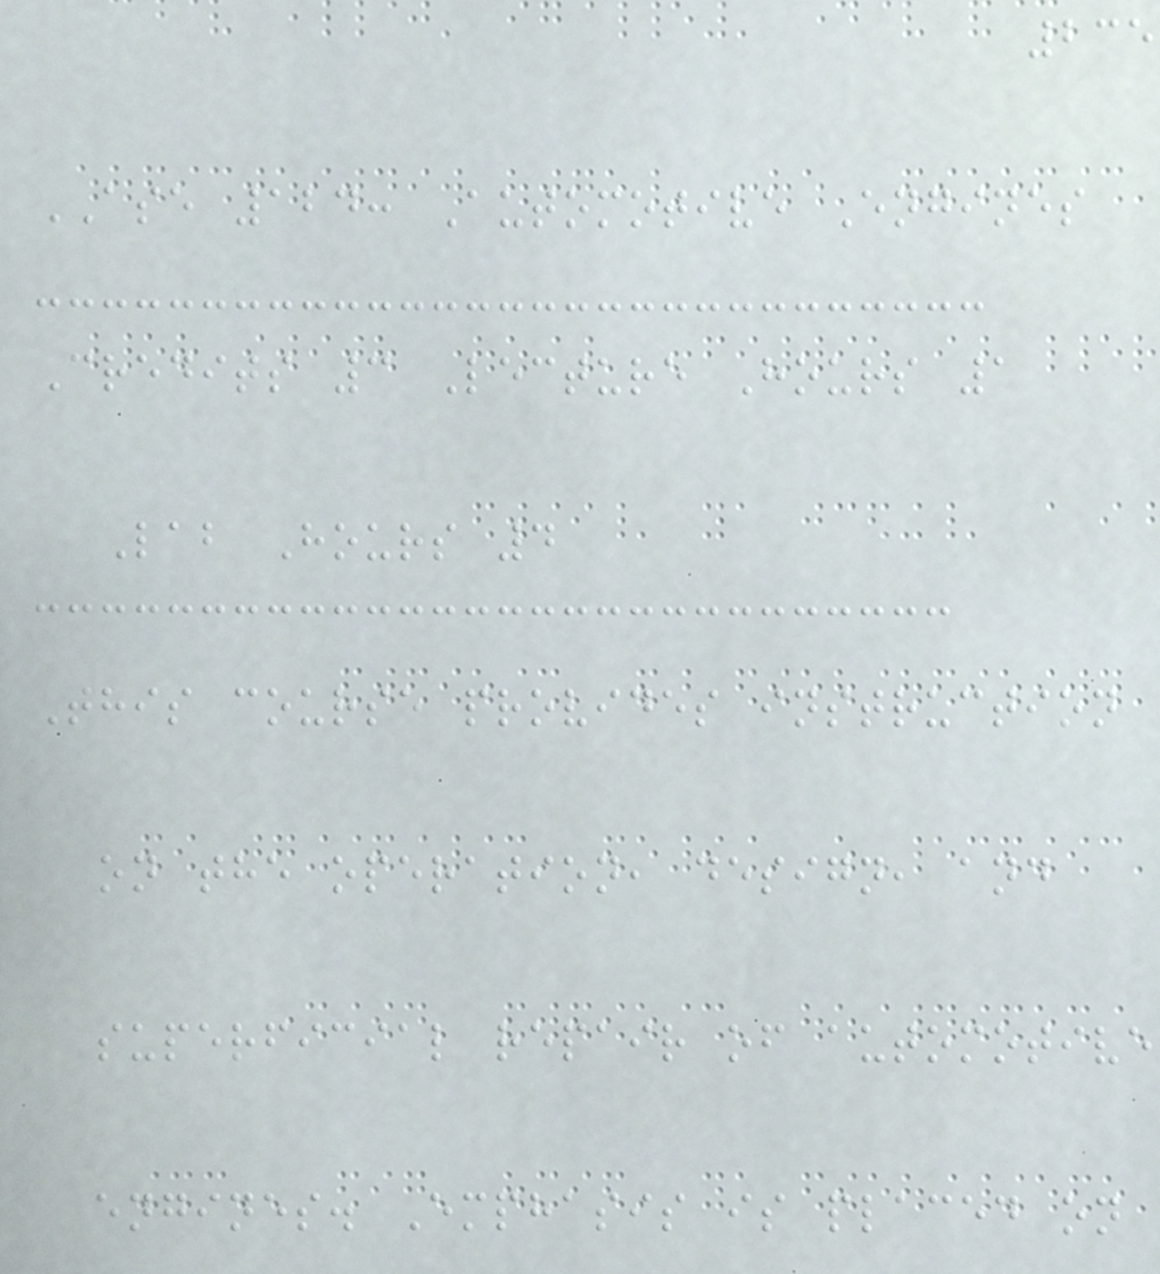235
ASE 124: Automotive Engines
Credits 3 Lecture Hours 1
Lab Hours 4
This course provides instruction
on the operation, design, and
superficial repair of automotive
engines. Emphasis is placed on
